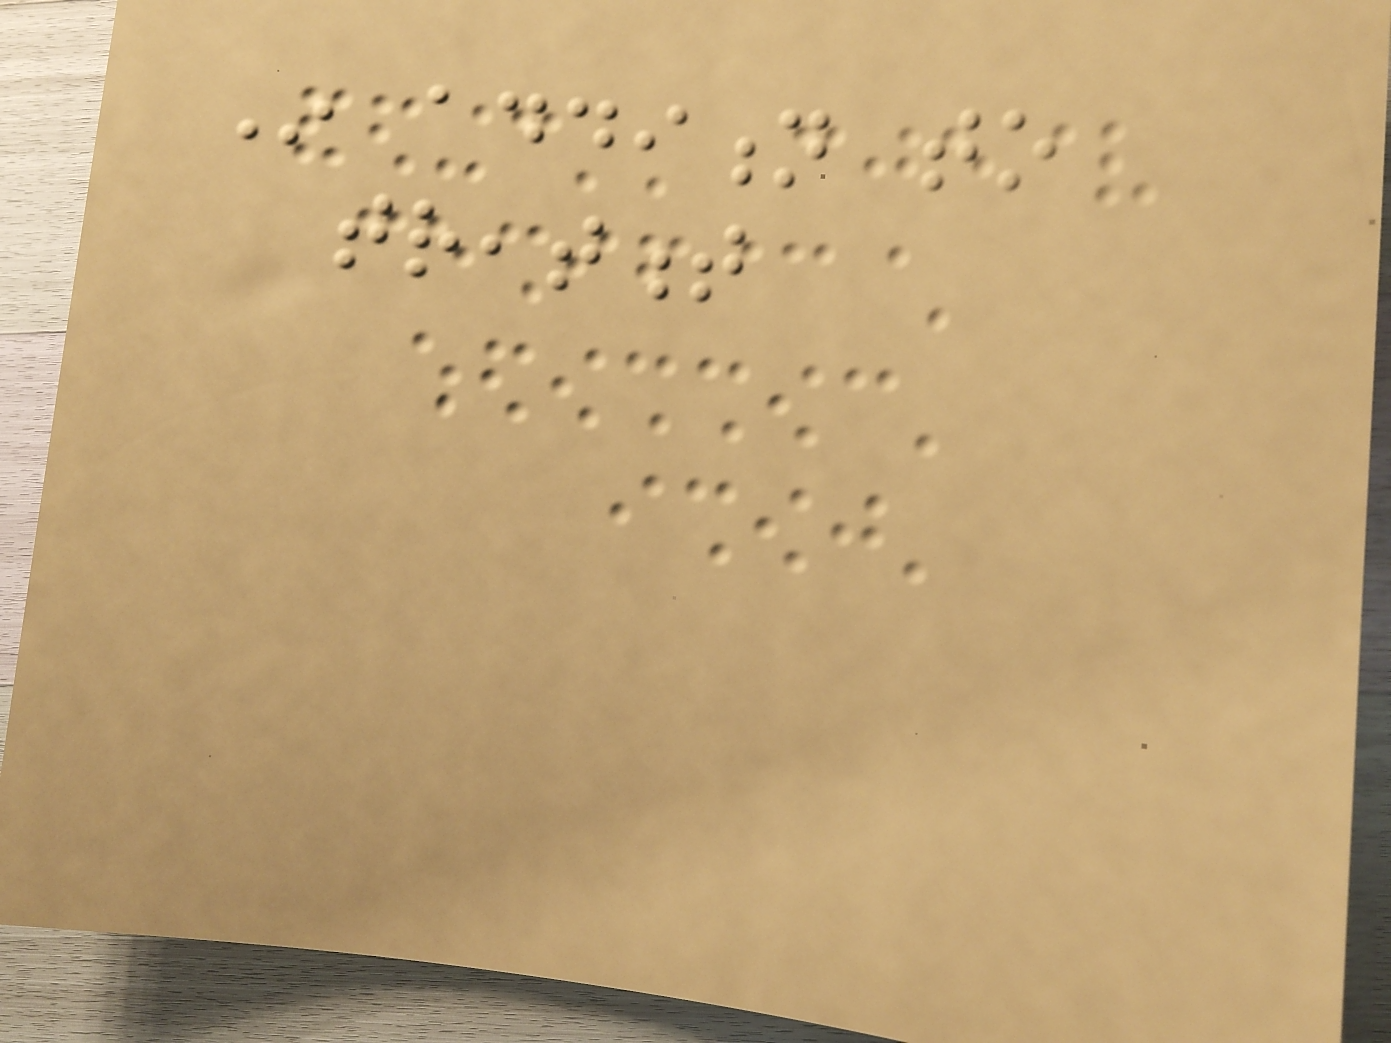In addition to
treatment
